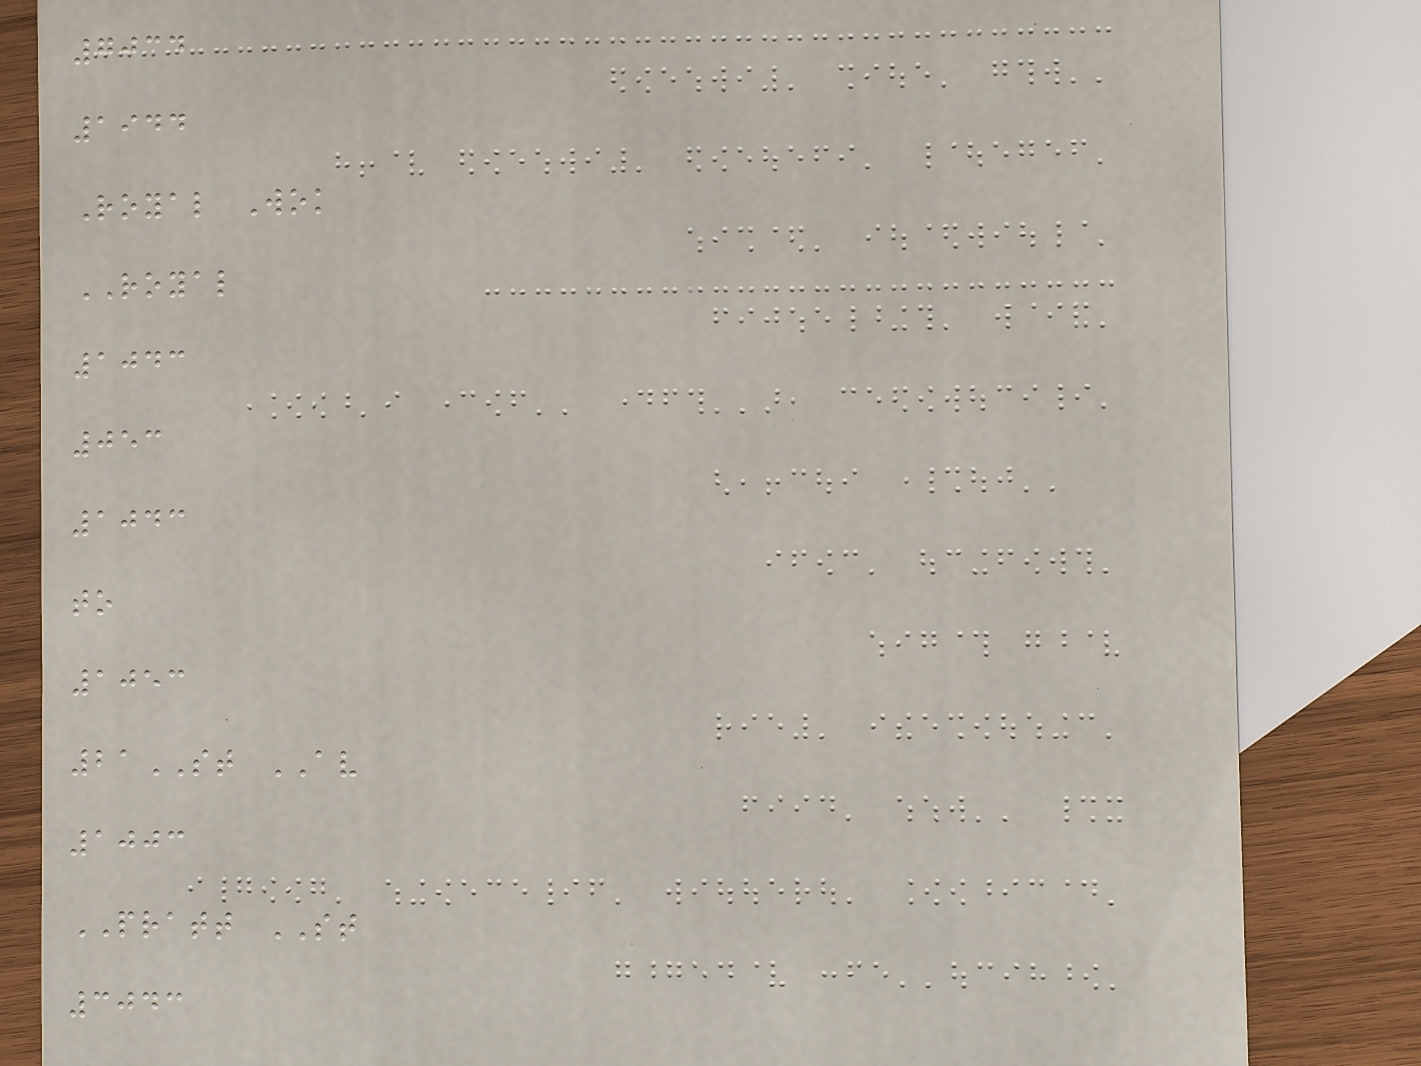7034
1944
Royal Wok
ROYAL
1043
053
1043
to
1053
21ST AV
1003
PRATT ST
3043
